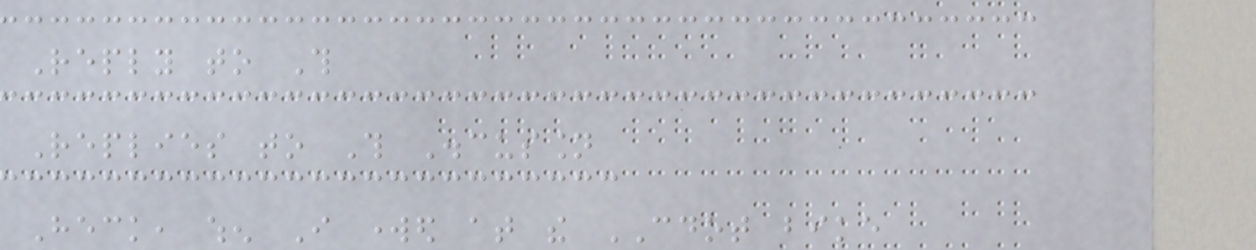Reply to This
Replies to This Discussion
Heck, when I worked at the CDOT bike
